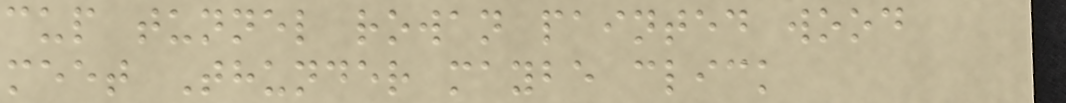cup tunnel rowan painted wood
meet Thunder maybe click
